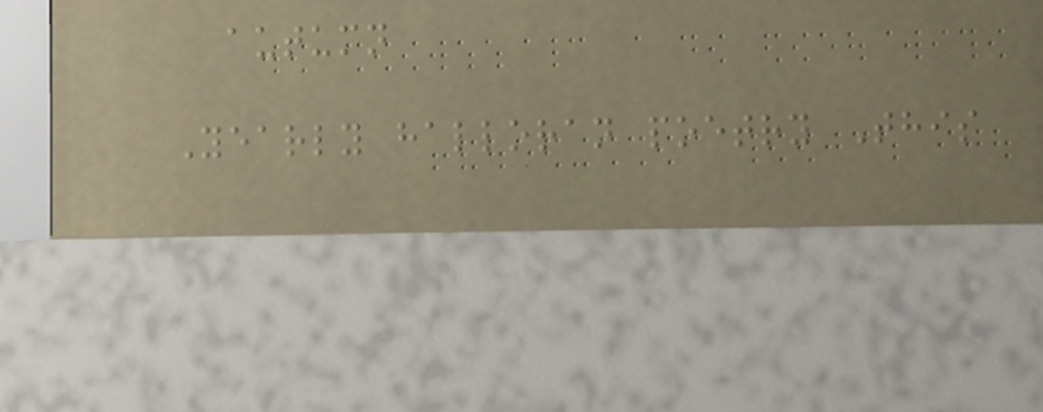autumn
Yearly halloran poetry This
